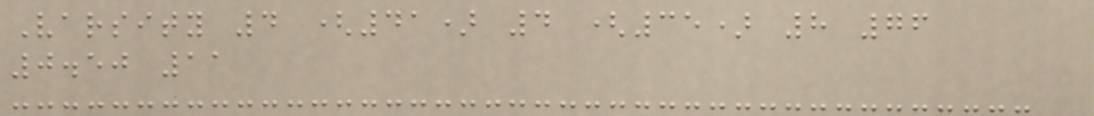Varsity 4 (41) 4 (35) 8 76
0.50 11
